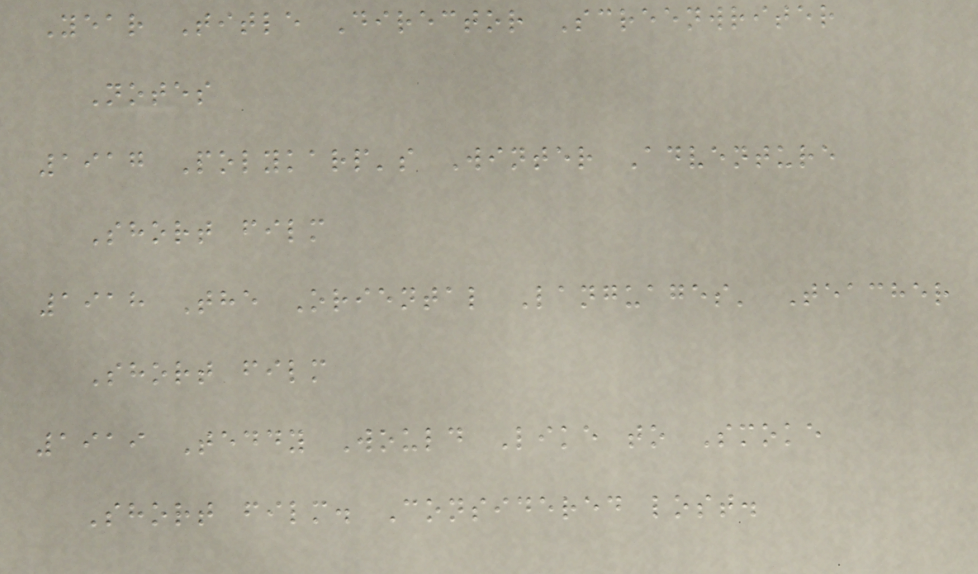Year Title Director Screenwriter
Notes
1917 Polykarp's Winter Adventure
Short film
1918 The Oriental Languages' Teacher
Short film
1919 Teddy Would Like to Smoke
Short film. Considered lost.
